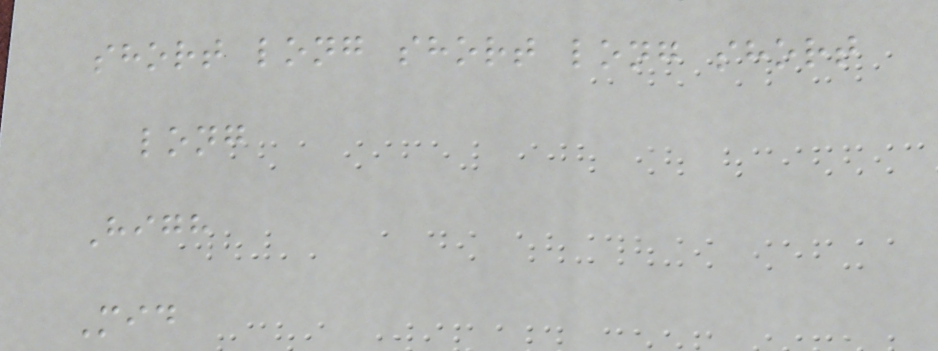short long short long short
long
High
Mid
